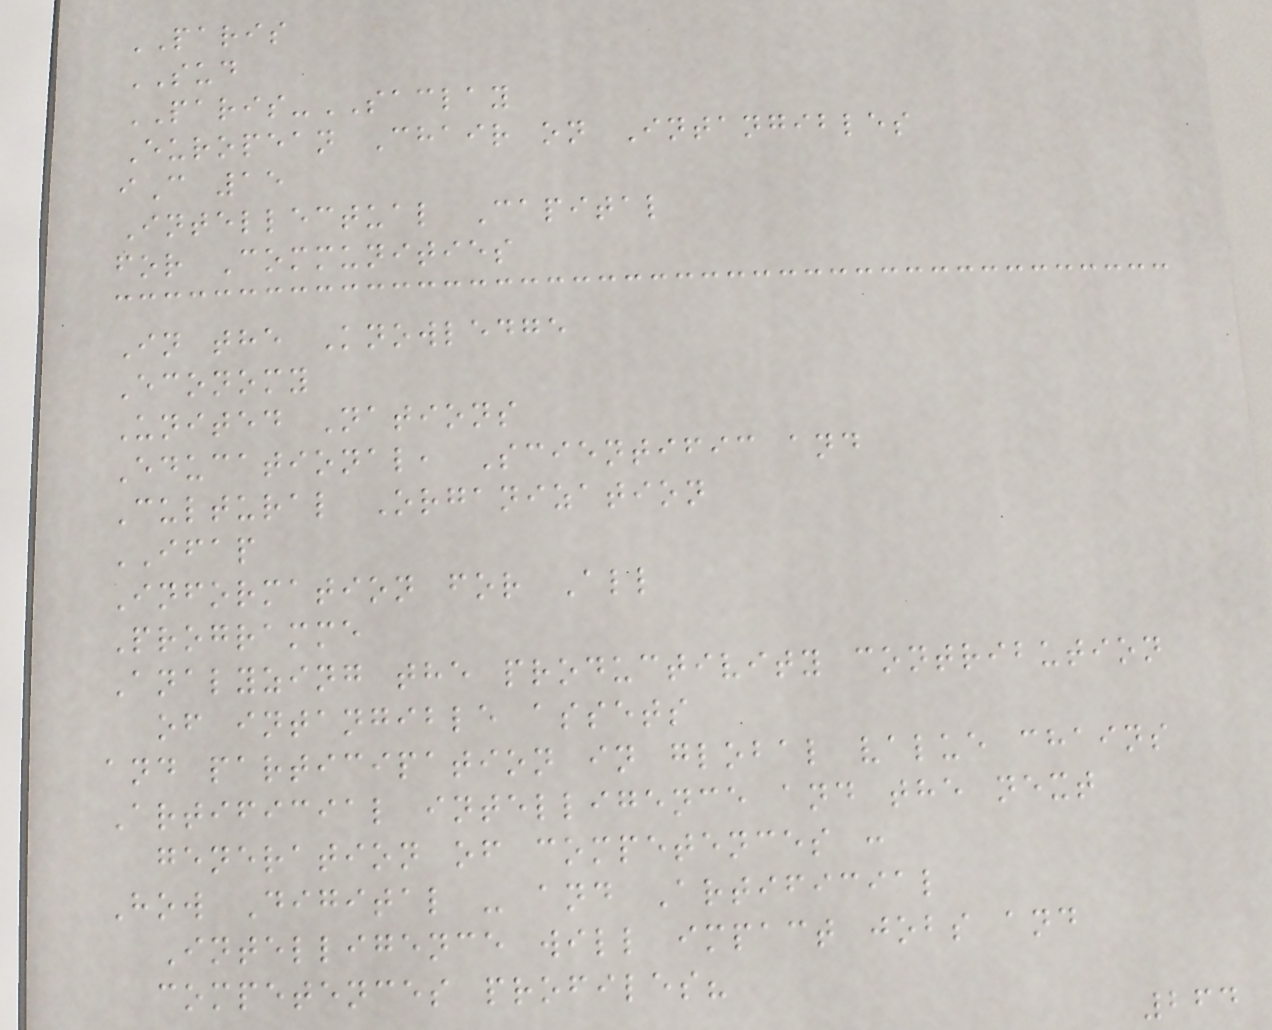PARIS
SUD
PARIS-SACLAY
European Chair on Intangibles
iC 15
Intellectual Capital
for Communities
In the Knowledge
Economy
United Nations
Educational, Scientific and
Cultural Organization
IFAP
Information for All
Programme
Analyzing the productivity contribution
of intangible assets
and participation in global value chains
Artificial intelligence and the next
generation of competences :
How Digital - and Artificial
Intelligence will impact jobs and
competences profiles?
264
